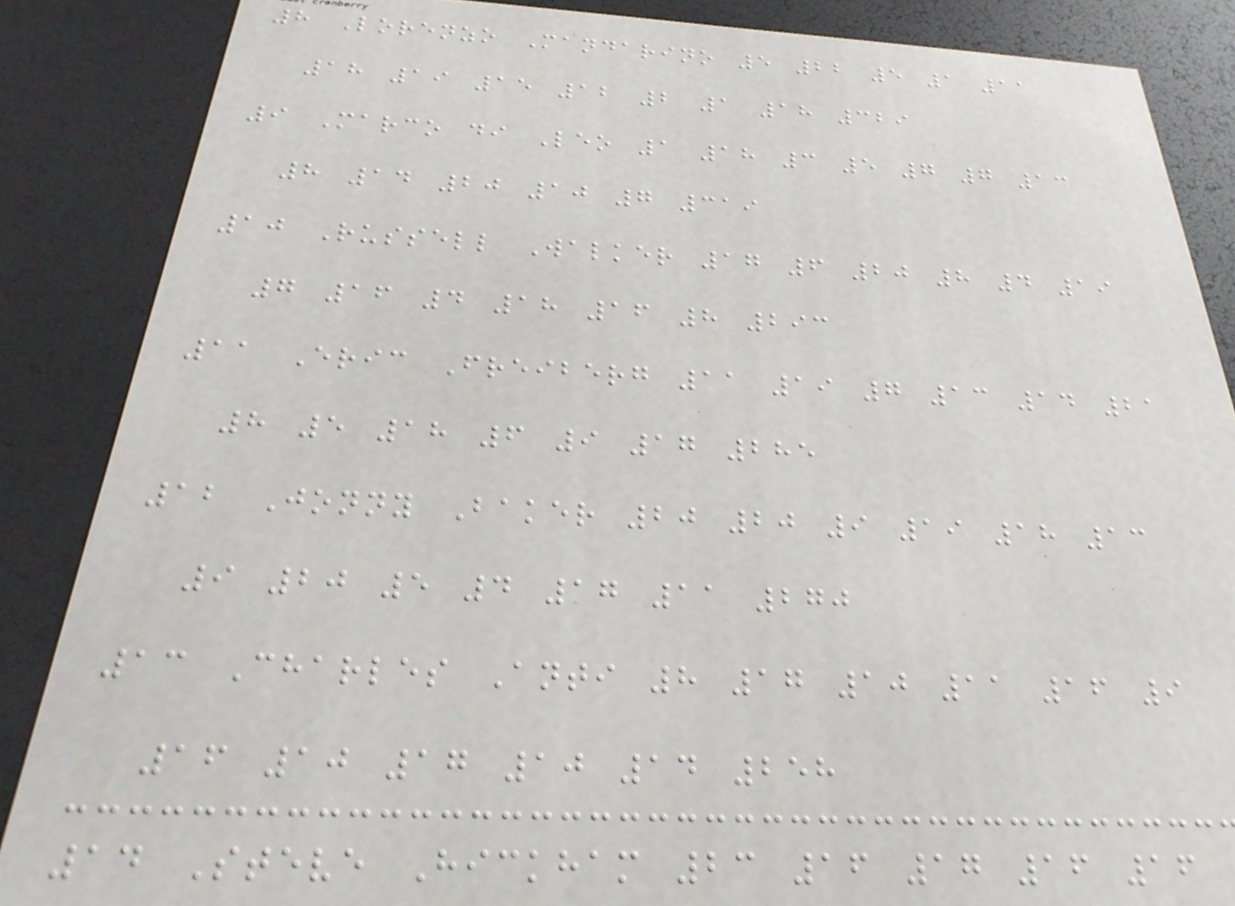8 Lorenzo Mandarino 5 22 5 1 11
18 19 15 12 2 1 18 329
9 Marco di Leo 1 18 3 5 7 7 13
8 14 20 10 7 319
10 Russell Walker 17 6 20 8 4 19
7 16 4 18 16 8 293
11 Eric Freiberg 11 19 7 13 14 21
8 5 18 6 9 17 285
12 Jonny Baker 20 20 9 19 18 13
9 20 5 4 17 11 270
13 Charles Anti 8 17 10 11 16 9
16 10 17 10 14 258
14 Steve Hickham 23 16 17 16 16
